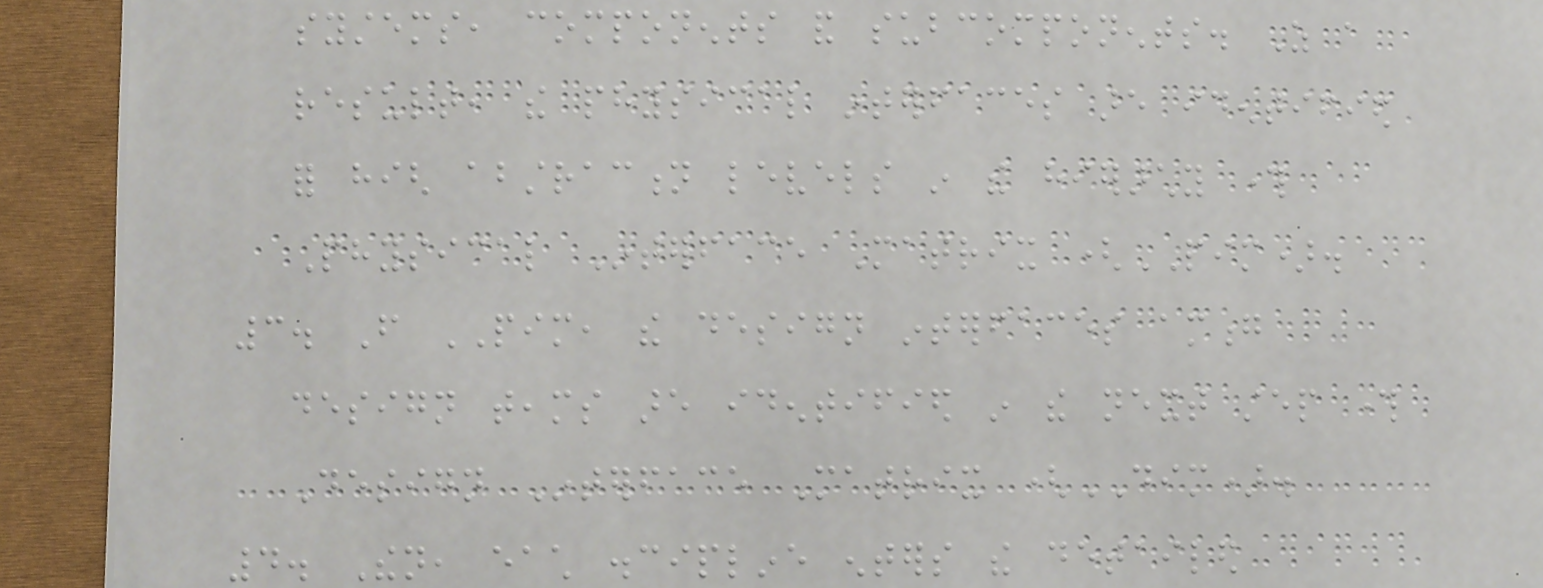systems, components and subcomponents. As a
result, the physical interfaces are identified
for high abstraction levels in the hierarchy through
Physical Interface Matrix (PIM).
3. From PIM, the design interfaces among
design teams are identified in the next step through
Design Interface Matrix (DIM).
4. Then, each discipline enters the detailed
